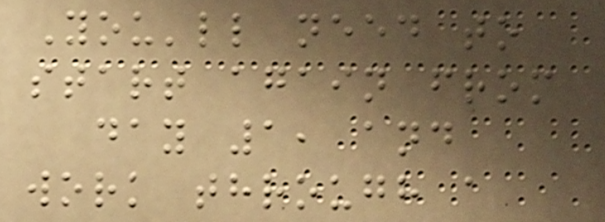You'll need to
start again from
day 1, and
work through a
